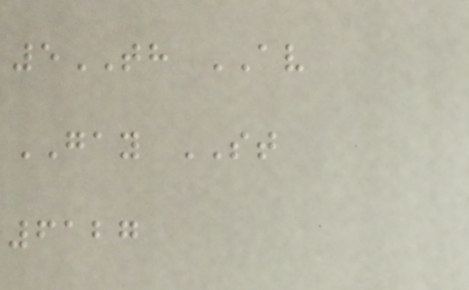5TH AV
GAY ST
6127
